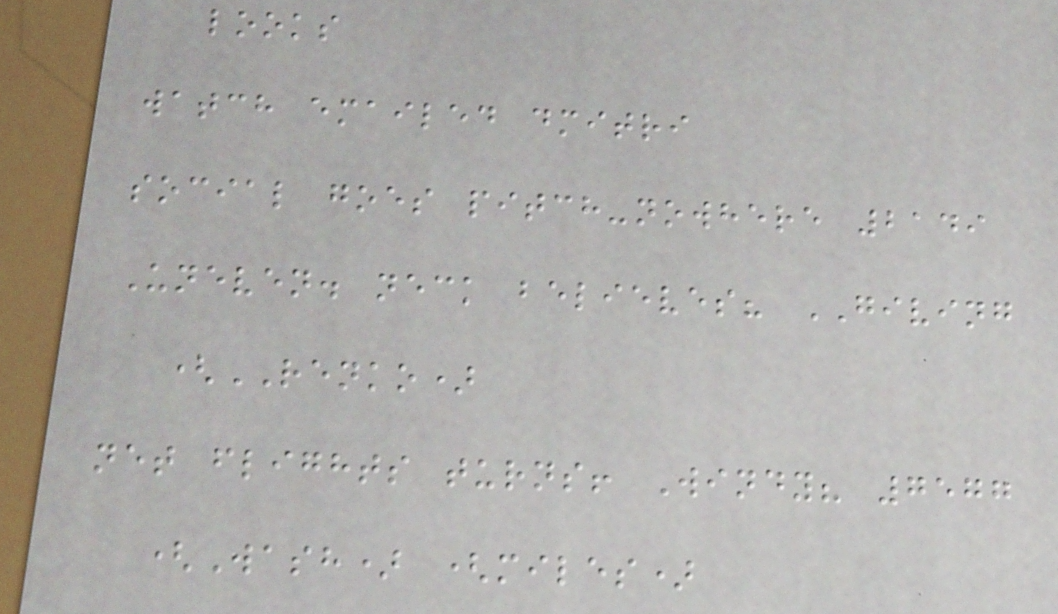looks
watch emailed dmitri
social goes pitch-nowhere 2149
Uneven. neck believes? GIVING
(RENKO)
net flights turns! Windy? 7577
(Wash) (miles)
